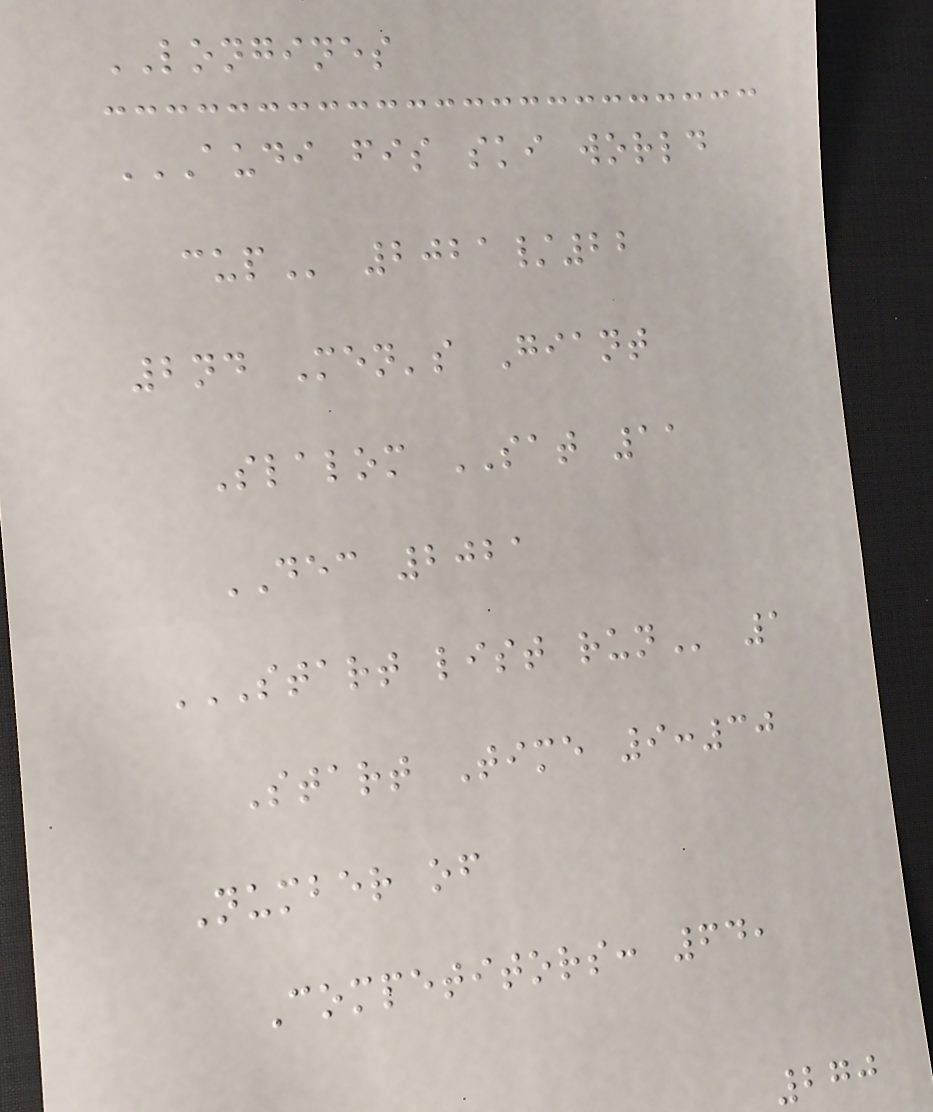LONGINES
AUDI FIS SKI WORLD
CUP 2021/22
2nd Men's Giant
Slalom SAT 11
DEC 2021
START LIST RUN 1
Start Time 9:30
Number of
Competitors: 64,
270
